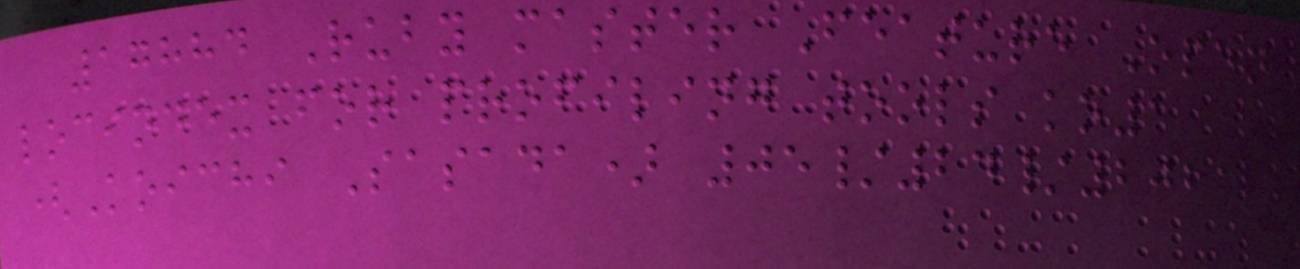17884 Ruby master Feature Open
locindex for profiling tools ko1
(Koichi Sasada) 05/24/2021
